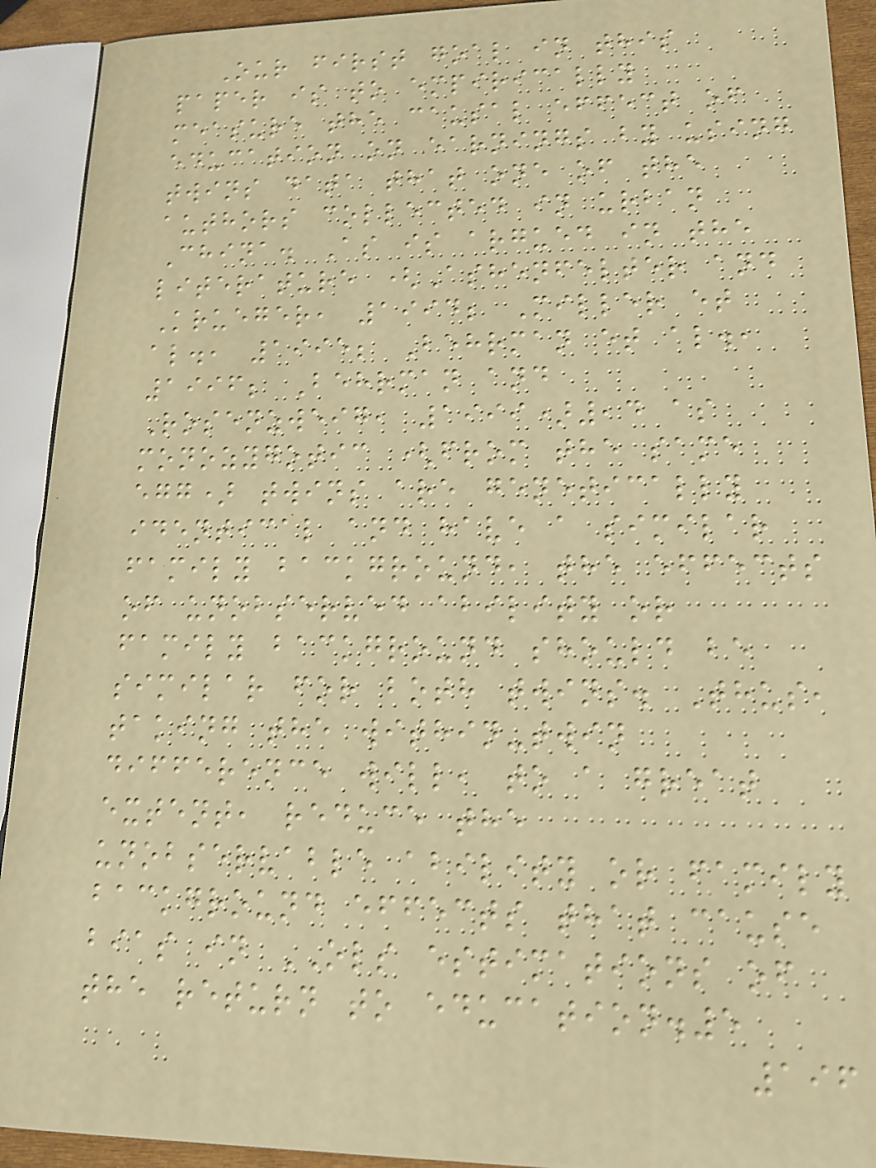Our first goal in this
paper is to empirically
measure the causal effect of
education on earnings by using
twins data that one of the
authors collected in urban
China. As is argued in the
literature (Ashenfelter and
Krueger, 1994; Miller et
al., 1995; Behrman et al.,
1996; Behrman and
Rosenzweig, 1999),4 as
monozygotic (from the same
egg) twins are genetically
identical and have a similar
family background, the effects
of unobserved ability or
family background should be
similar for both twins. Thus,
taking the within-twin
difference will, to a great
extent, reduce the
unobservable ability or family
background effects that cause
bias in OLS estimations of
the return to education.5
196
